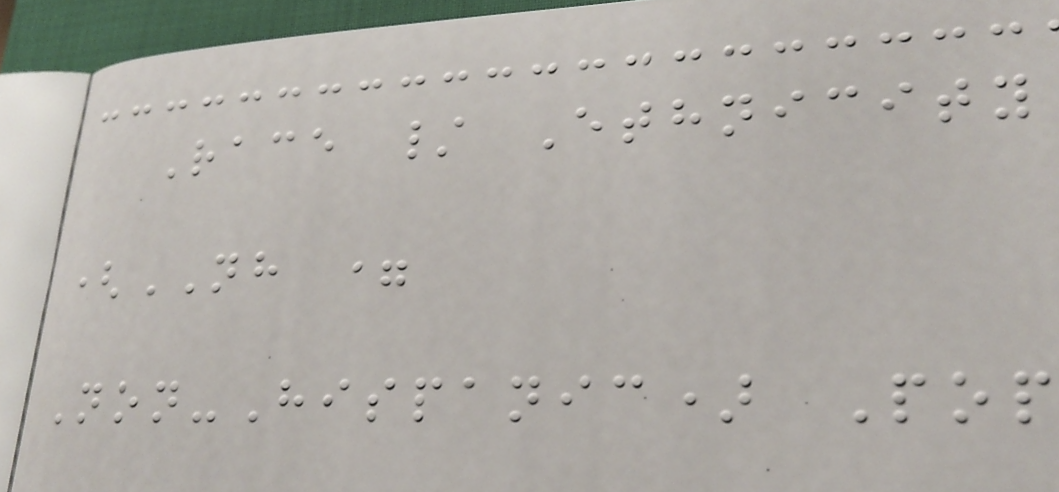Race / Ethnicity
(NH =
Non-Hispanic) Pop
